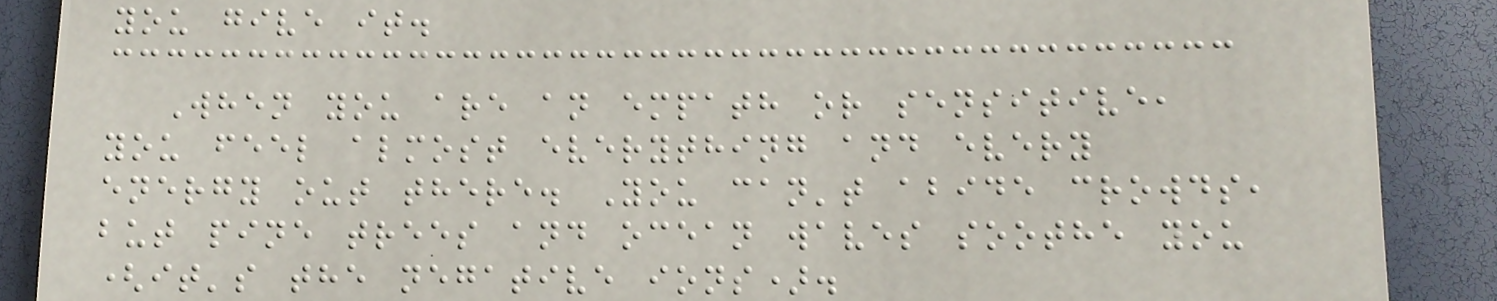you give it.
When you are an empath or sensitive,
you feel almost everything and every
energy out there. You can't abide crowds,
but pine trees and ocean waves soothe you
(it's the negative ions).
